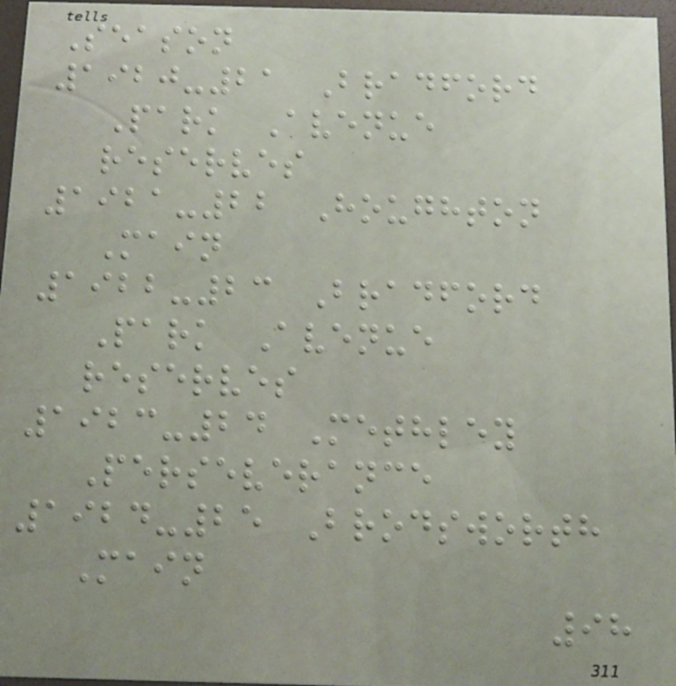Season
1920-21 Bradford
Park Avenue
reserves
1921-22 Houghton
Main
1922-23 Bradford
Park Avenue
reserves
1923-24 Methley
Perseverance
1924-25 Brodsworth
Main
98
